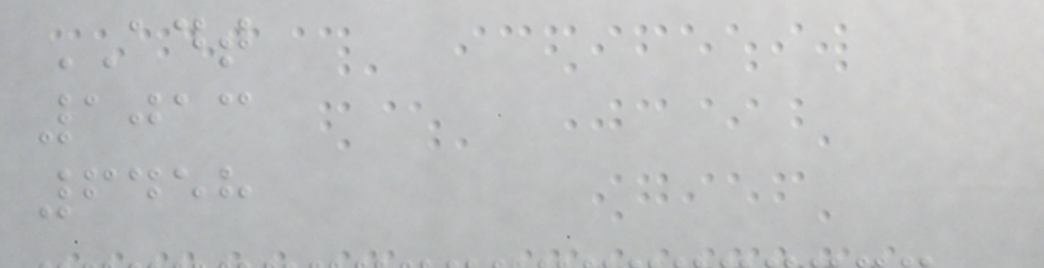ADT
1013
6458
